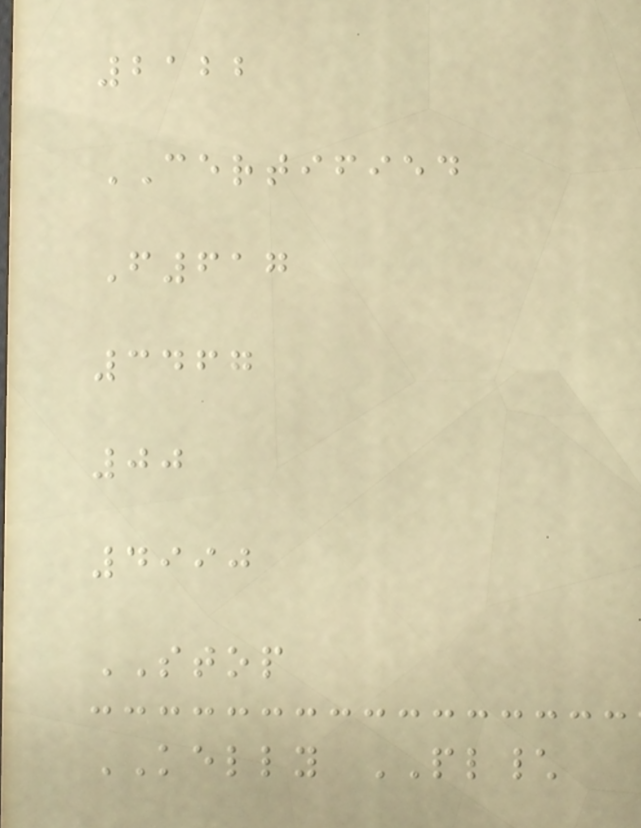2122
CERTIFIED
F617
3467
00
4990
STOP
KELLY PL\
